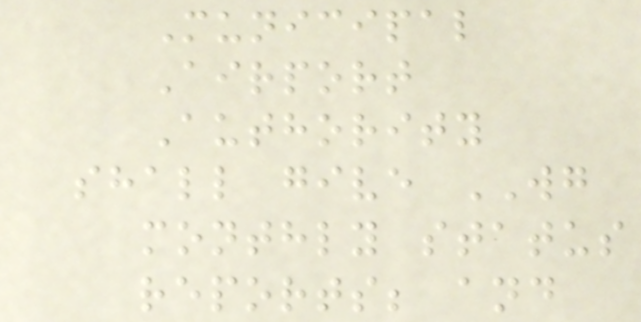Municipal
Airport
Authority
shall give WG
monthly status
reports; and
